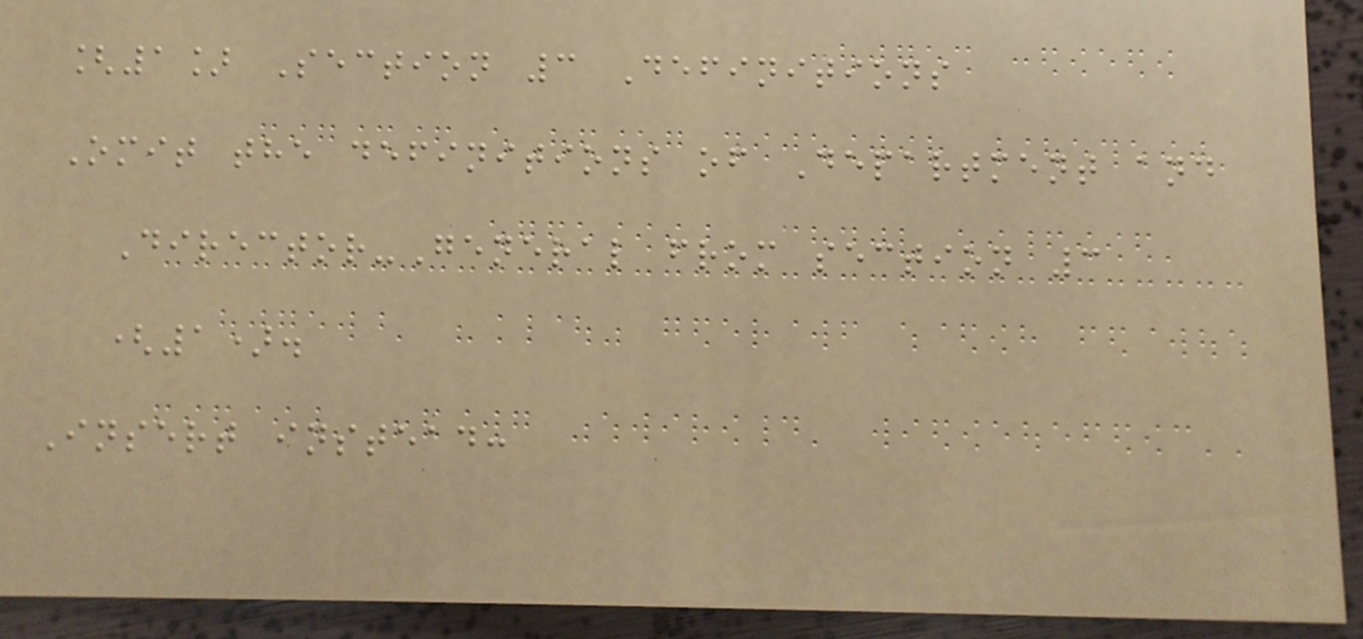[1] Section 3 Definitions
Omit the definitions of Department and
Director-General from section 3
(1).
Insert instead:
